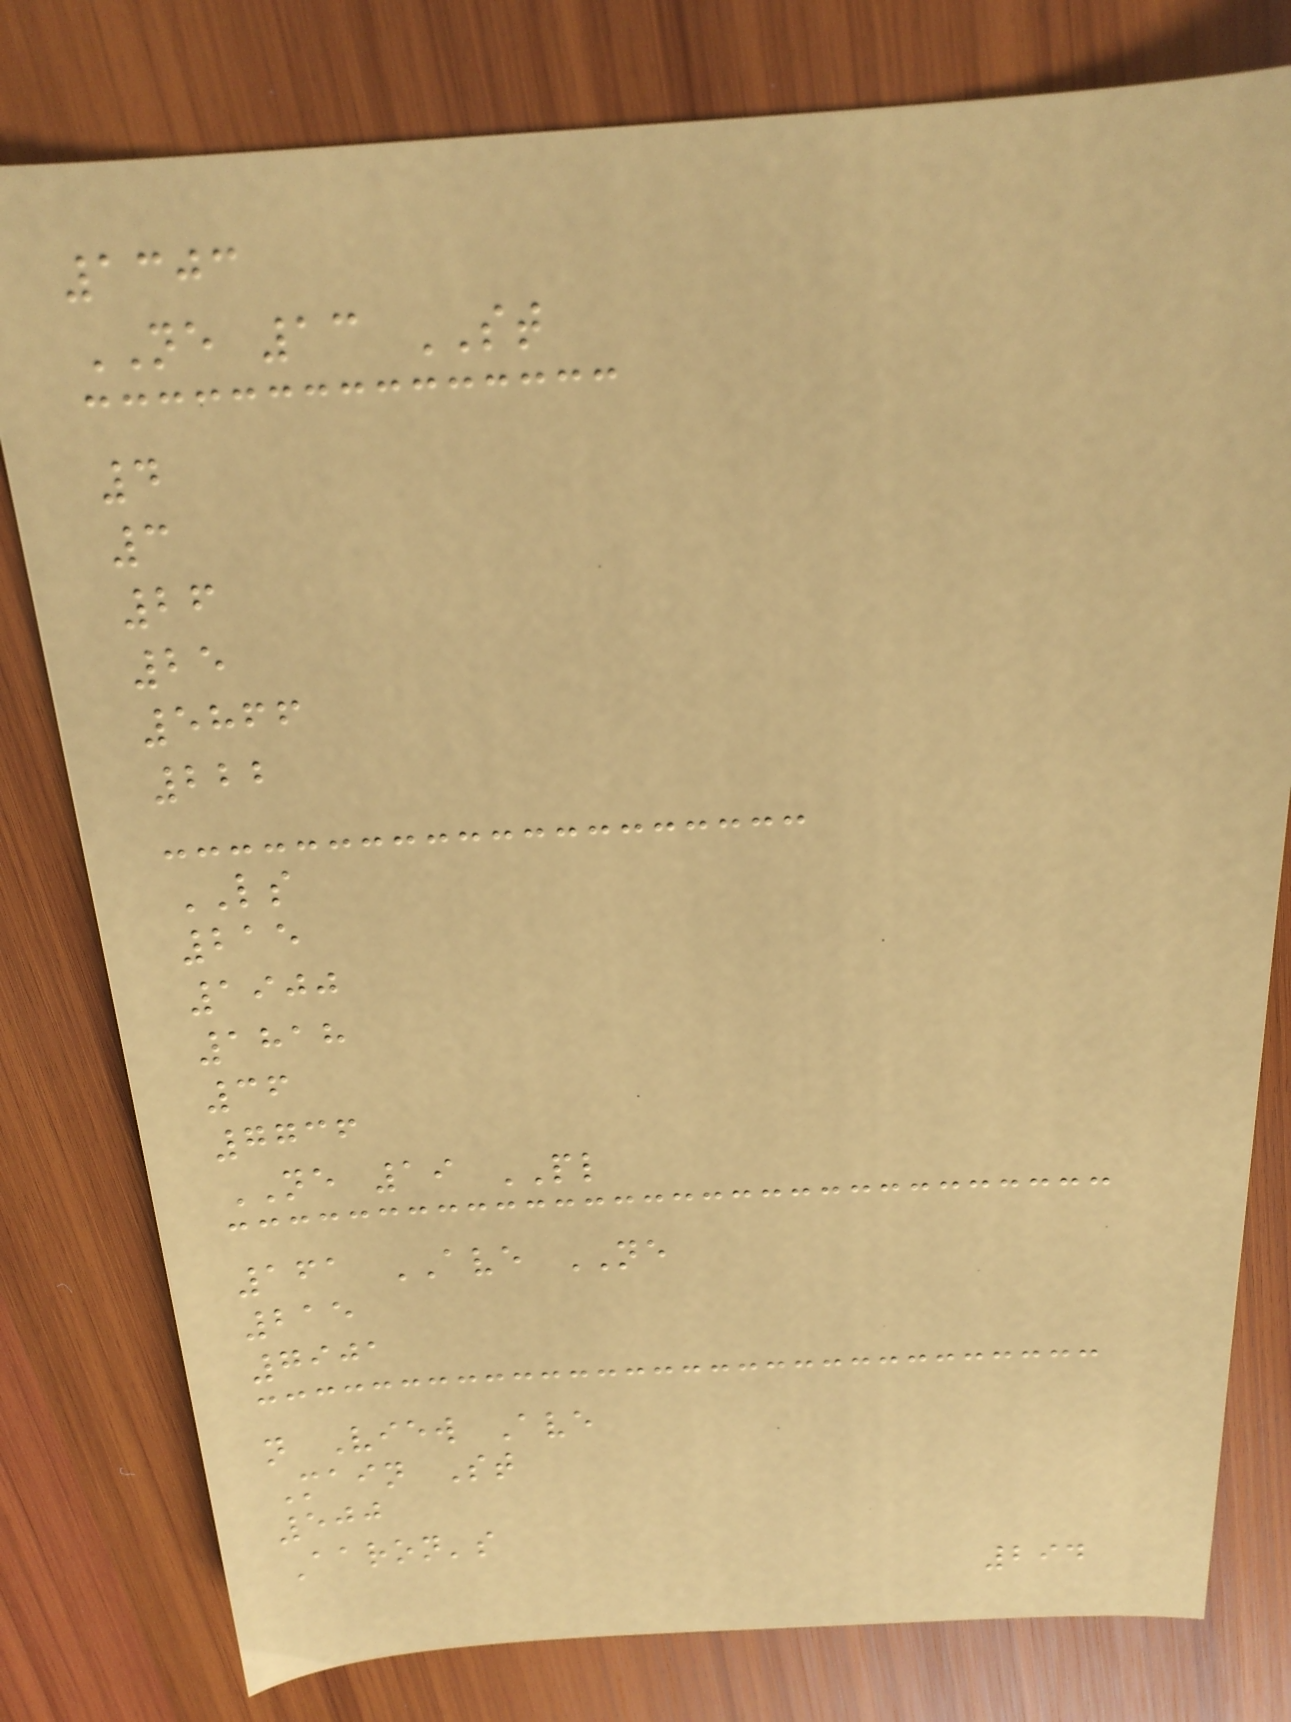1303
NE 13 ST
4
3
26
25
5866
222
LS
215
1900
1818
36
7736
NE 19 PL
161 AVE NE
215
7901
n View Ave
Main St
500
Aaron's
294
